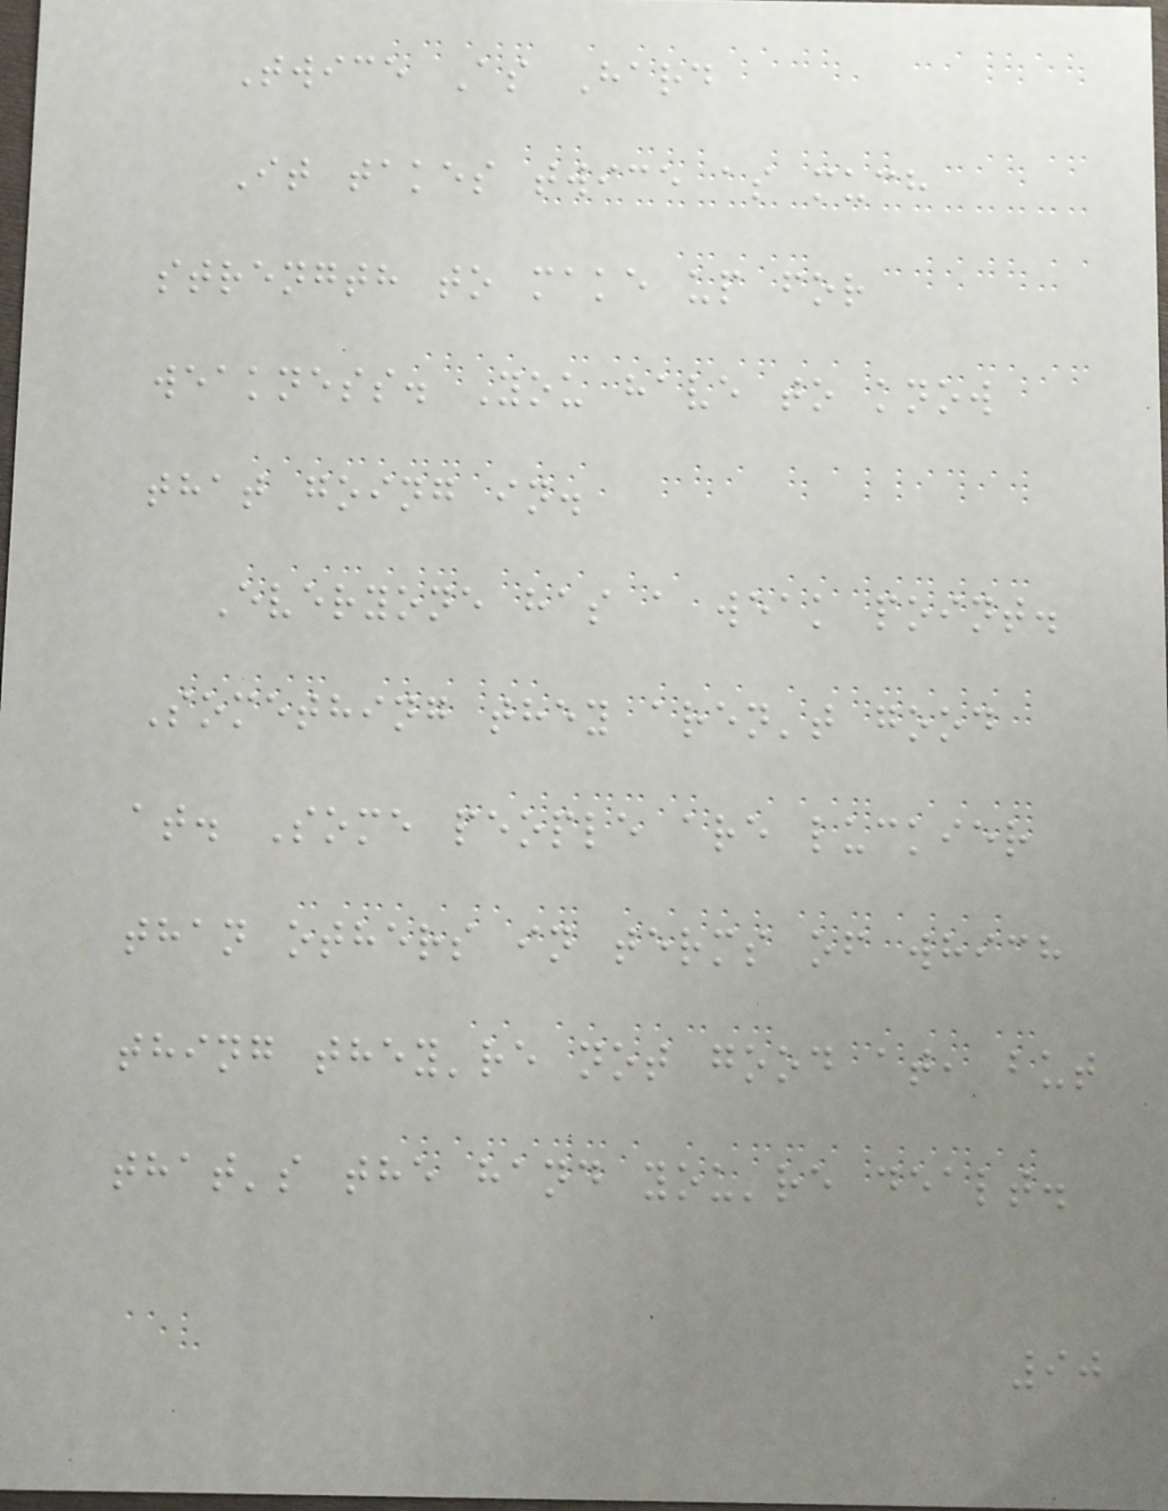Twice As Hard
It takes twice as much
strength to make up for
weakness. You have to know
that going in.
Everyone has a weak point.
Something they aren't good
at. Some people are luckier
than others in terms of which
thing they're not good at, but
that's the hand you're dealt.
90
